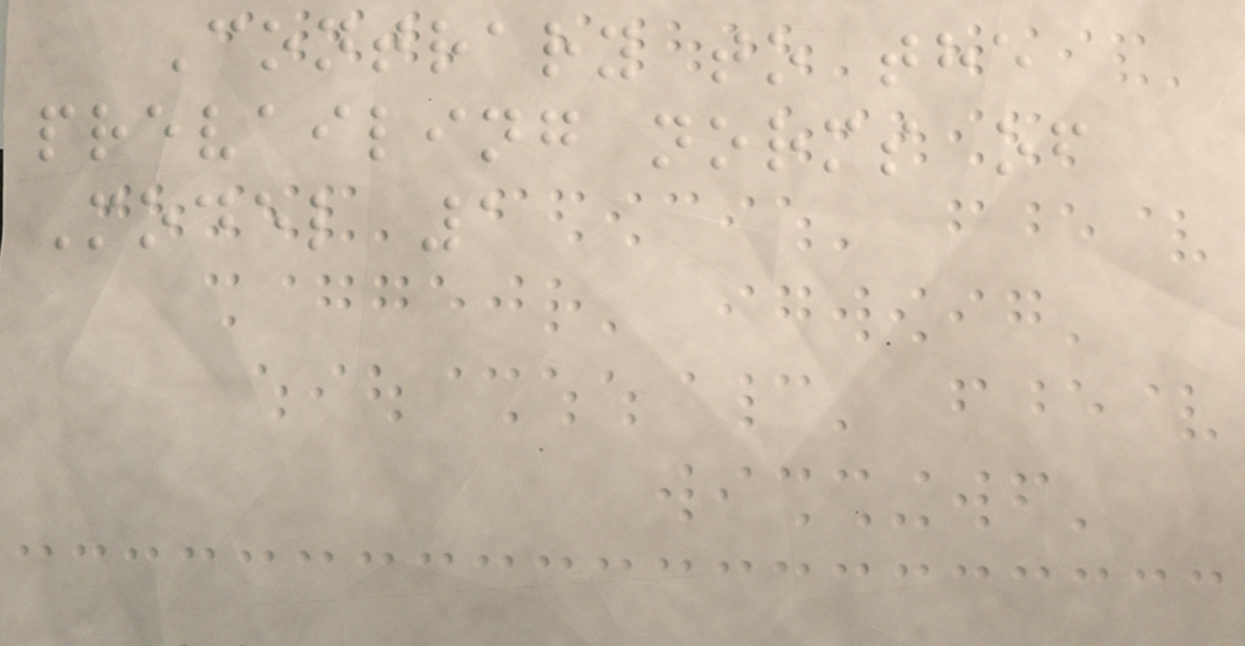Contrary to the
prevailing norms of
Model 1
